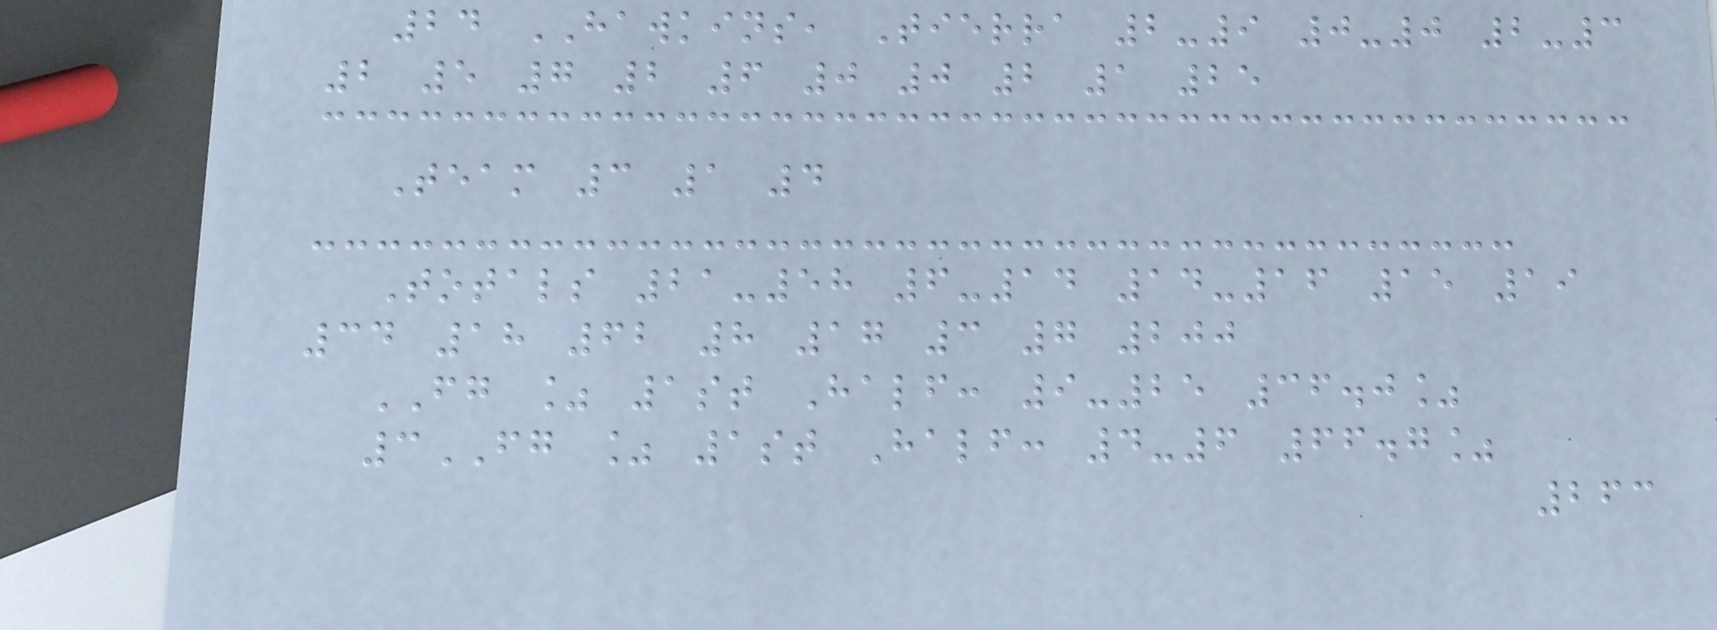24 HAWKINS, Tierra 2-9 0-0 2-3
2 5 7 2 6 0 0 2 1 25
Team 3 1 4
Totals 21-58 6-14 14-16 15 19
34 18 62 8 17 3 7 200
FG % 1st Half: 9-25 36.0%
3FG % 1st Half: 4-6 66.7%
263
